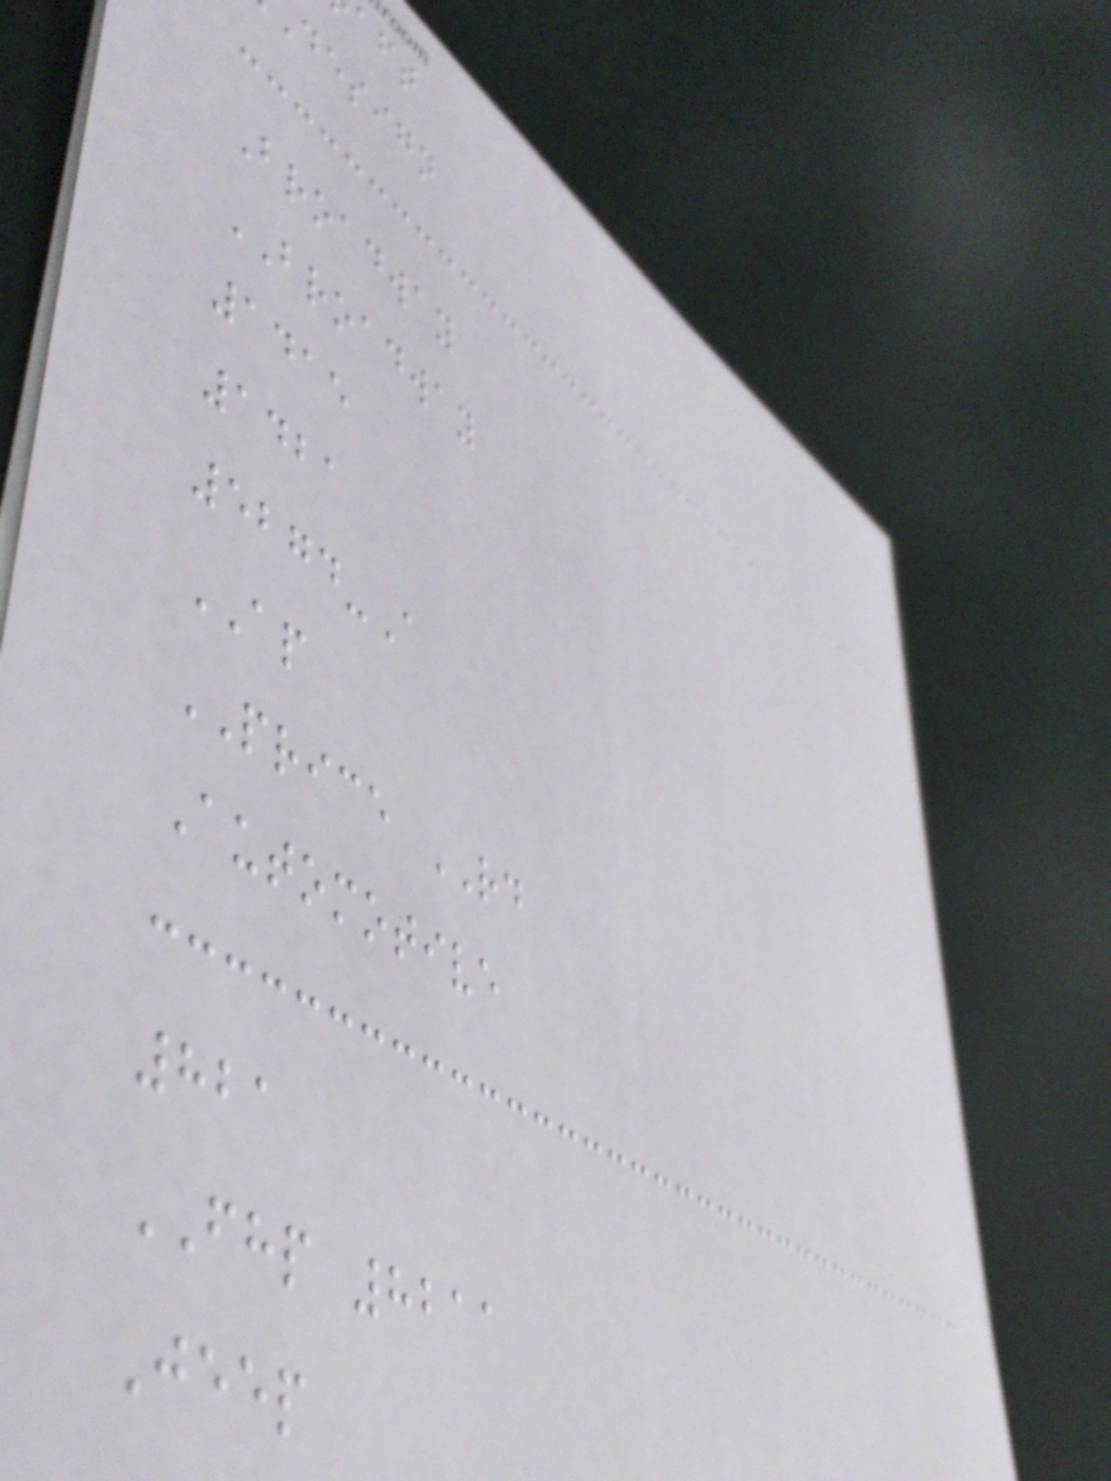design
Broadway
BROADWAY
1415
1421
5274-A
AP
PRICE RD
Automotive
821
FHP 8211
Jeep
